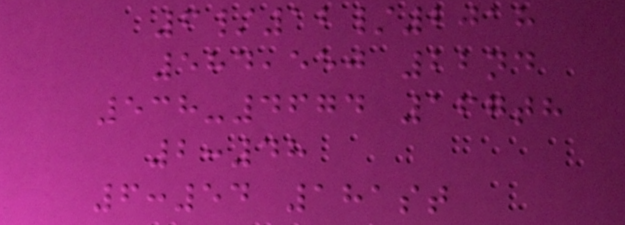6/12/2018
584,550 22nd
538-4674 167th
2:48
6:54 181st
